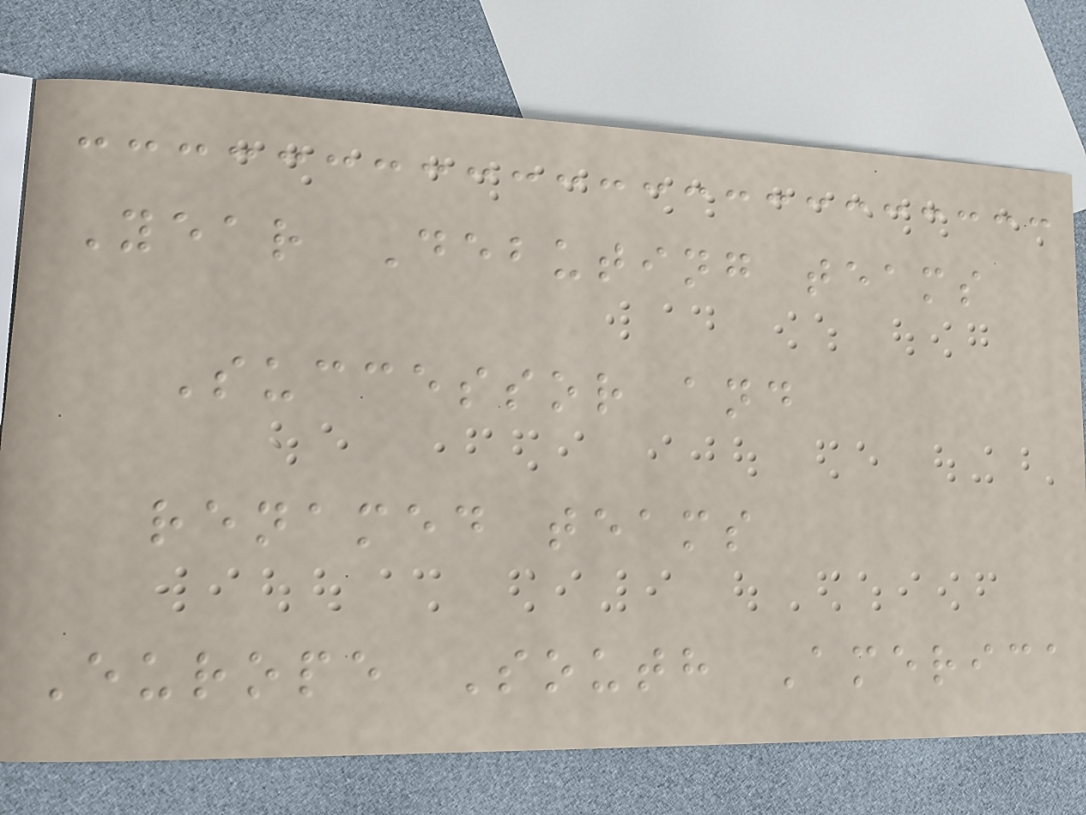Year Debuting teams
Successor and
renamed teams
Europe South America
